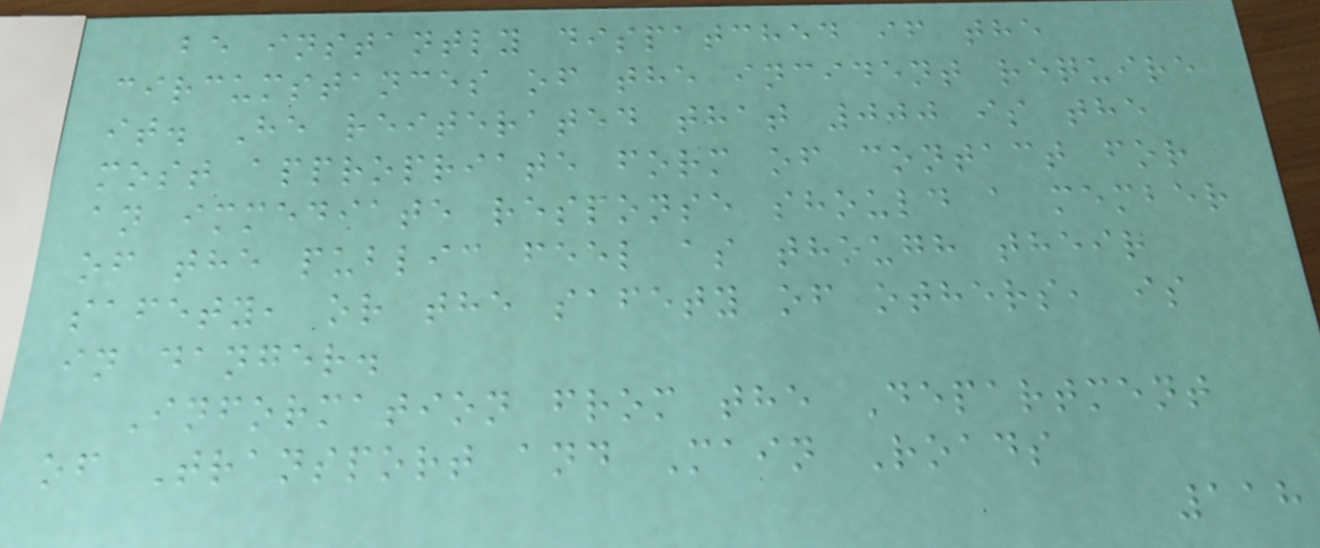be instantly dispatched if the
circumstances of the incident require
it. He reiterated that 000 is the
most appropriate form of contact for
an immediate response should a member
of the public feel as though their
safety, or the safety of others, is
in danger.
Information from the Department
of Transport and Main Roads
118
